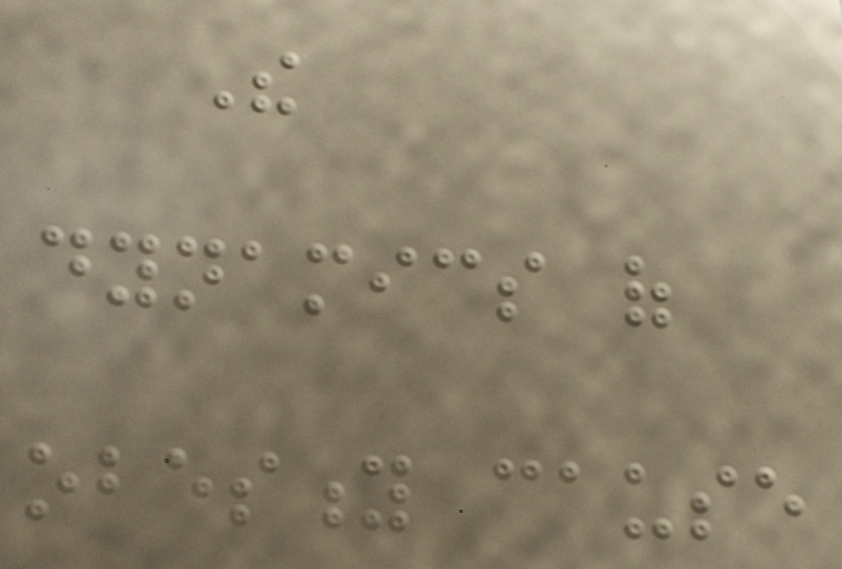The
dynamics of
obesity cause
